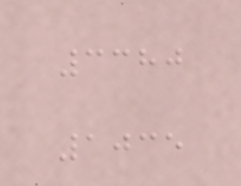3380
1035
